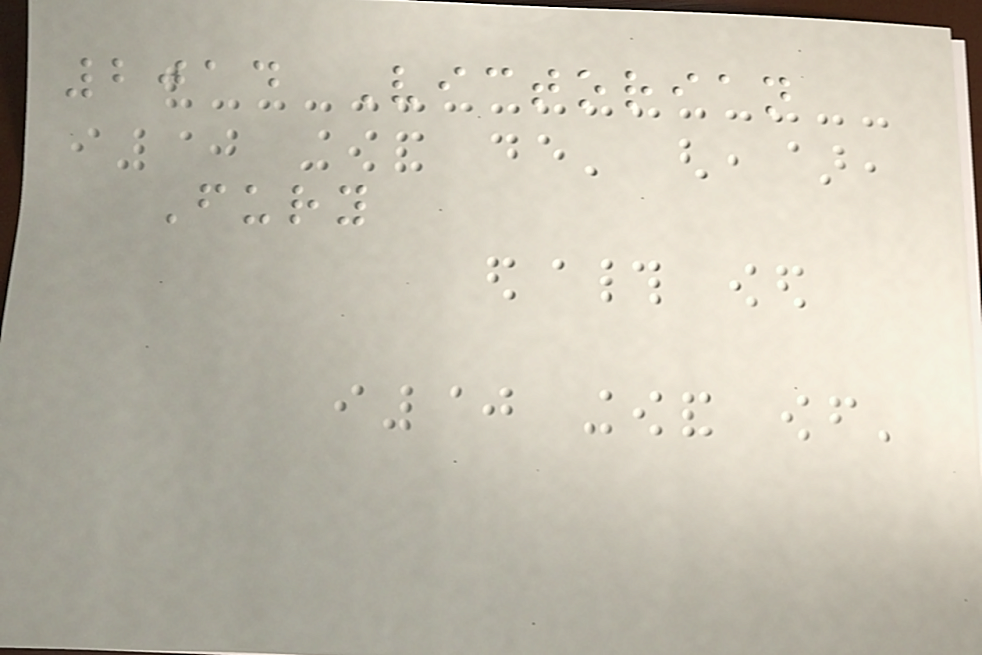2014 Victorian
Fury
